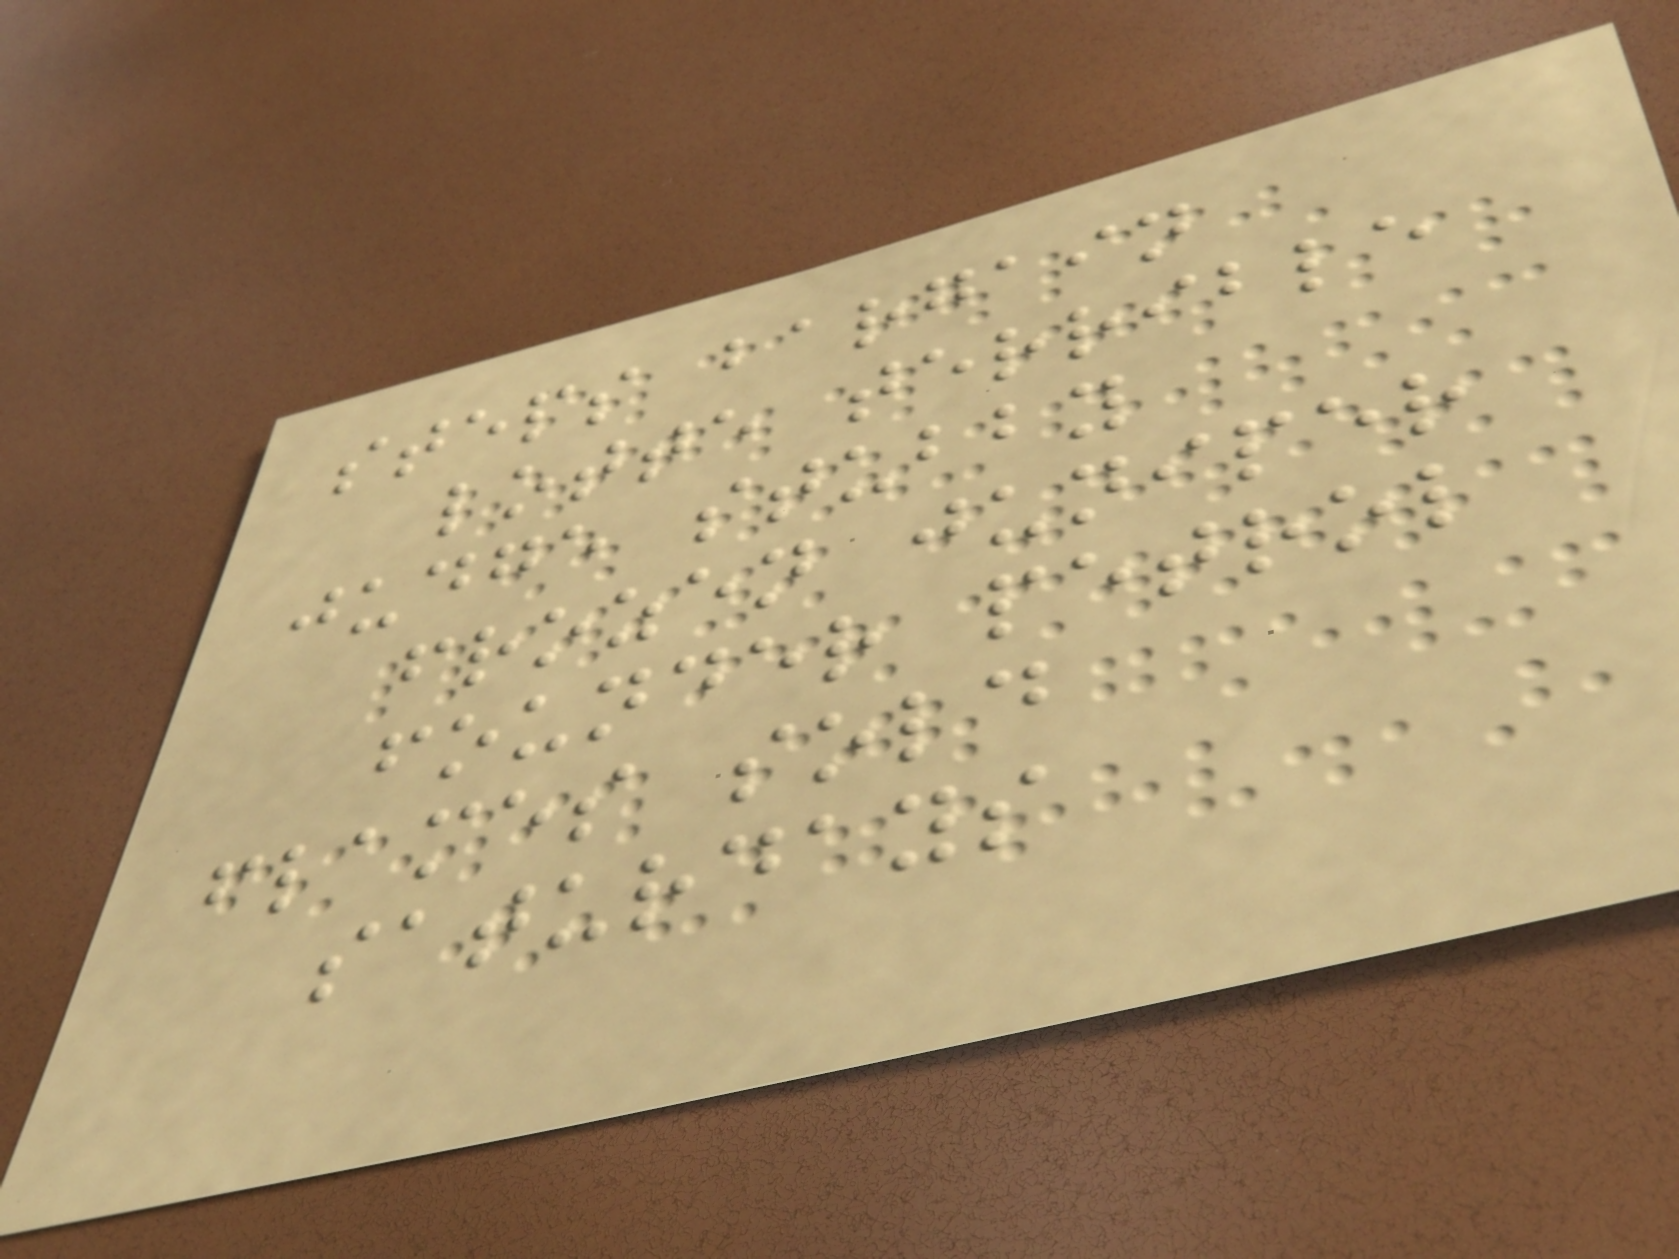steps bargain
lotte terrible
judge stubby
frozen juniper
founder petrol
flames sold
saturdays
